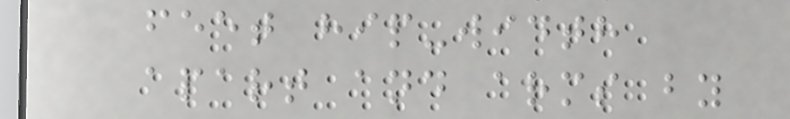feet hip-width
apart and arms by
